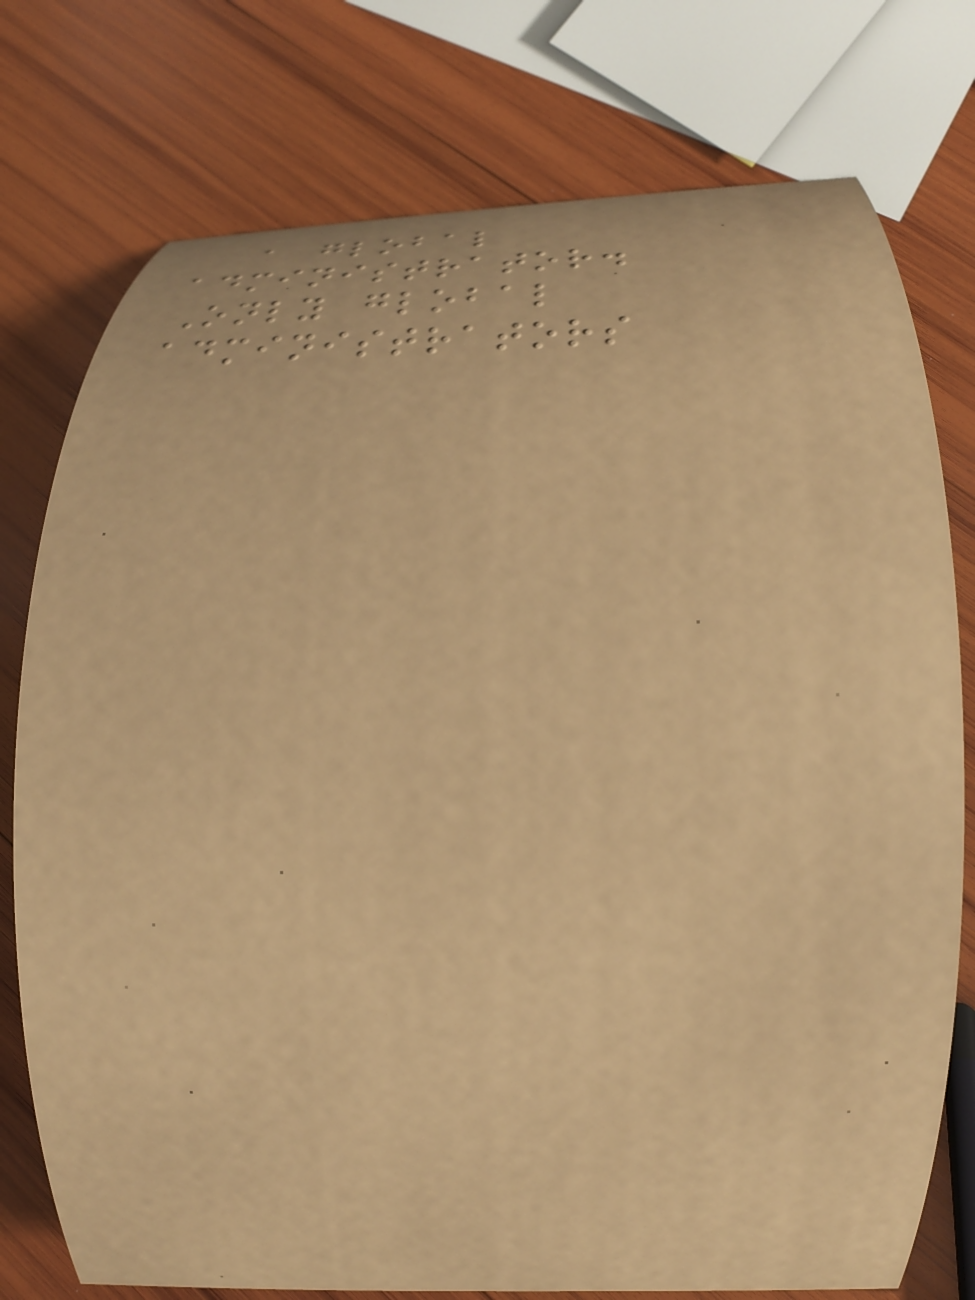a global
administrator.
Only global
administrators
